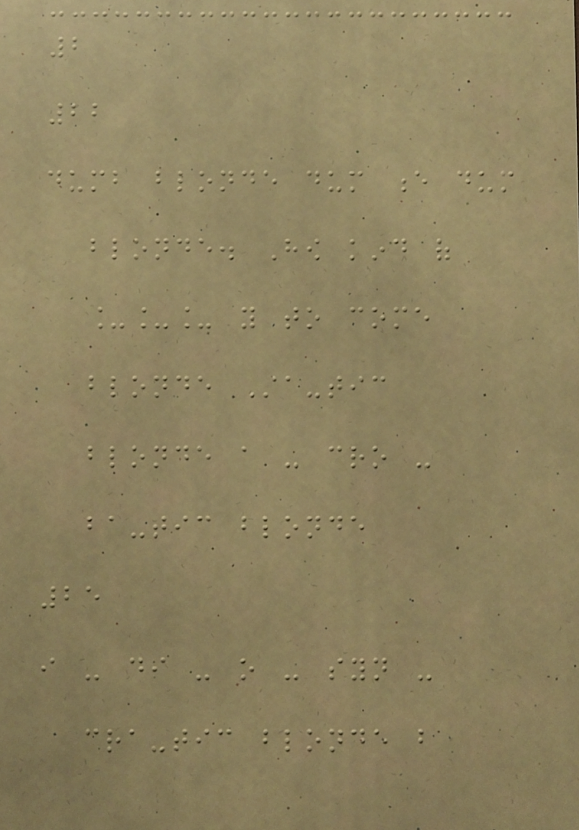2
22
dumb blonde dum e dum
blonde. How kind of
___ you to come
blonde Sta-tic
blonde a - cro -
ba-tic blonde
25
i - di - o - syn -
cra-tic blonde but
